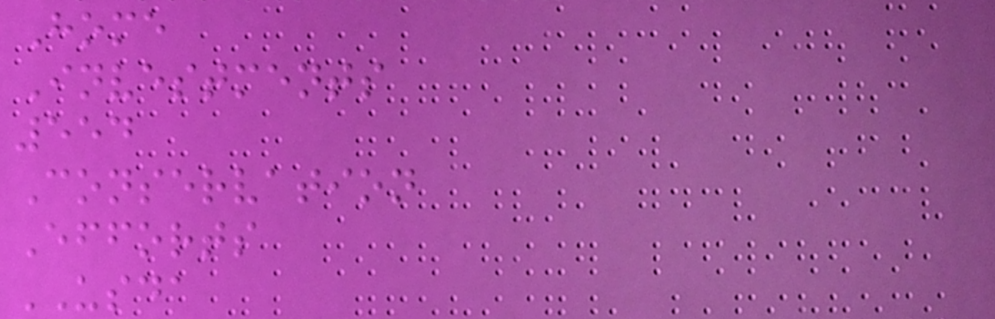Home
Investments
554
Conservation
Efforts
USDA
